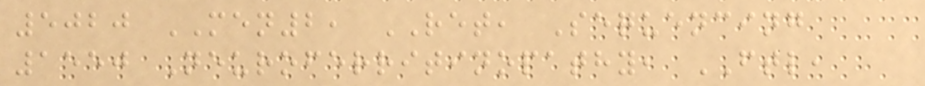5020 MEN2, RET, Sequencing
1550 Neuroferritinopathy, FTL,
